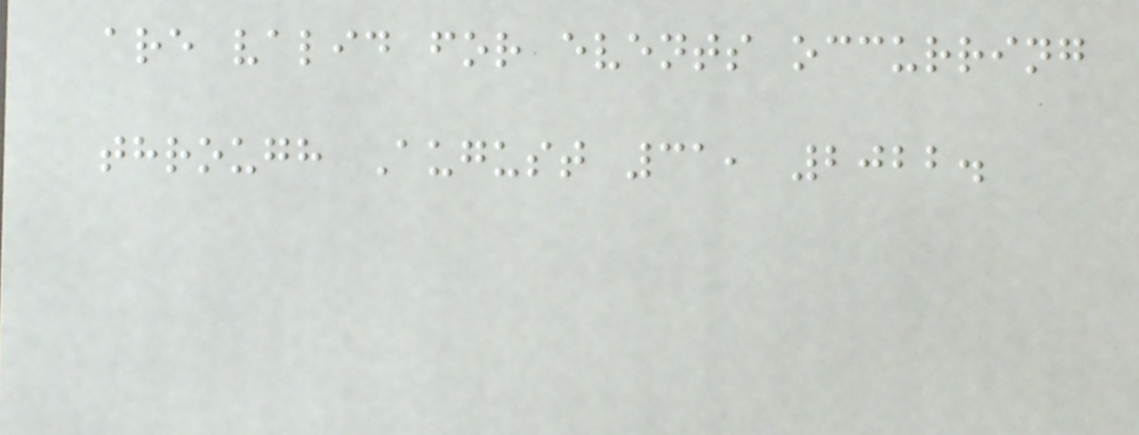are valid for events occurring
through August 31, 2022.
